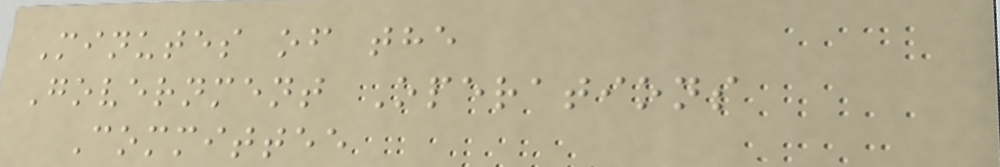Minutes of the
Government Operations
Committee
